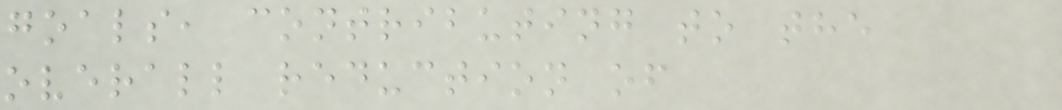goals, contributing to the
overall reduction of
